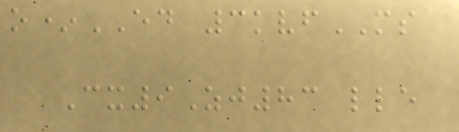o*ED 3kvfMS
Cx9Zj83 lle
